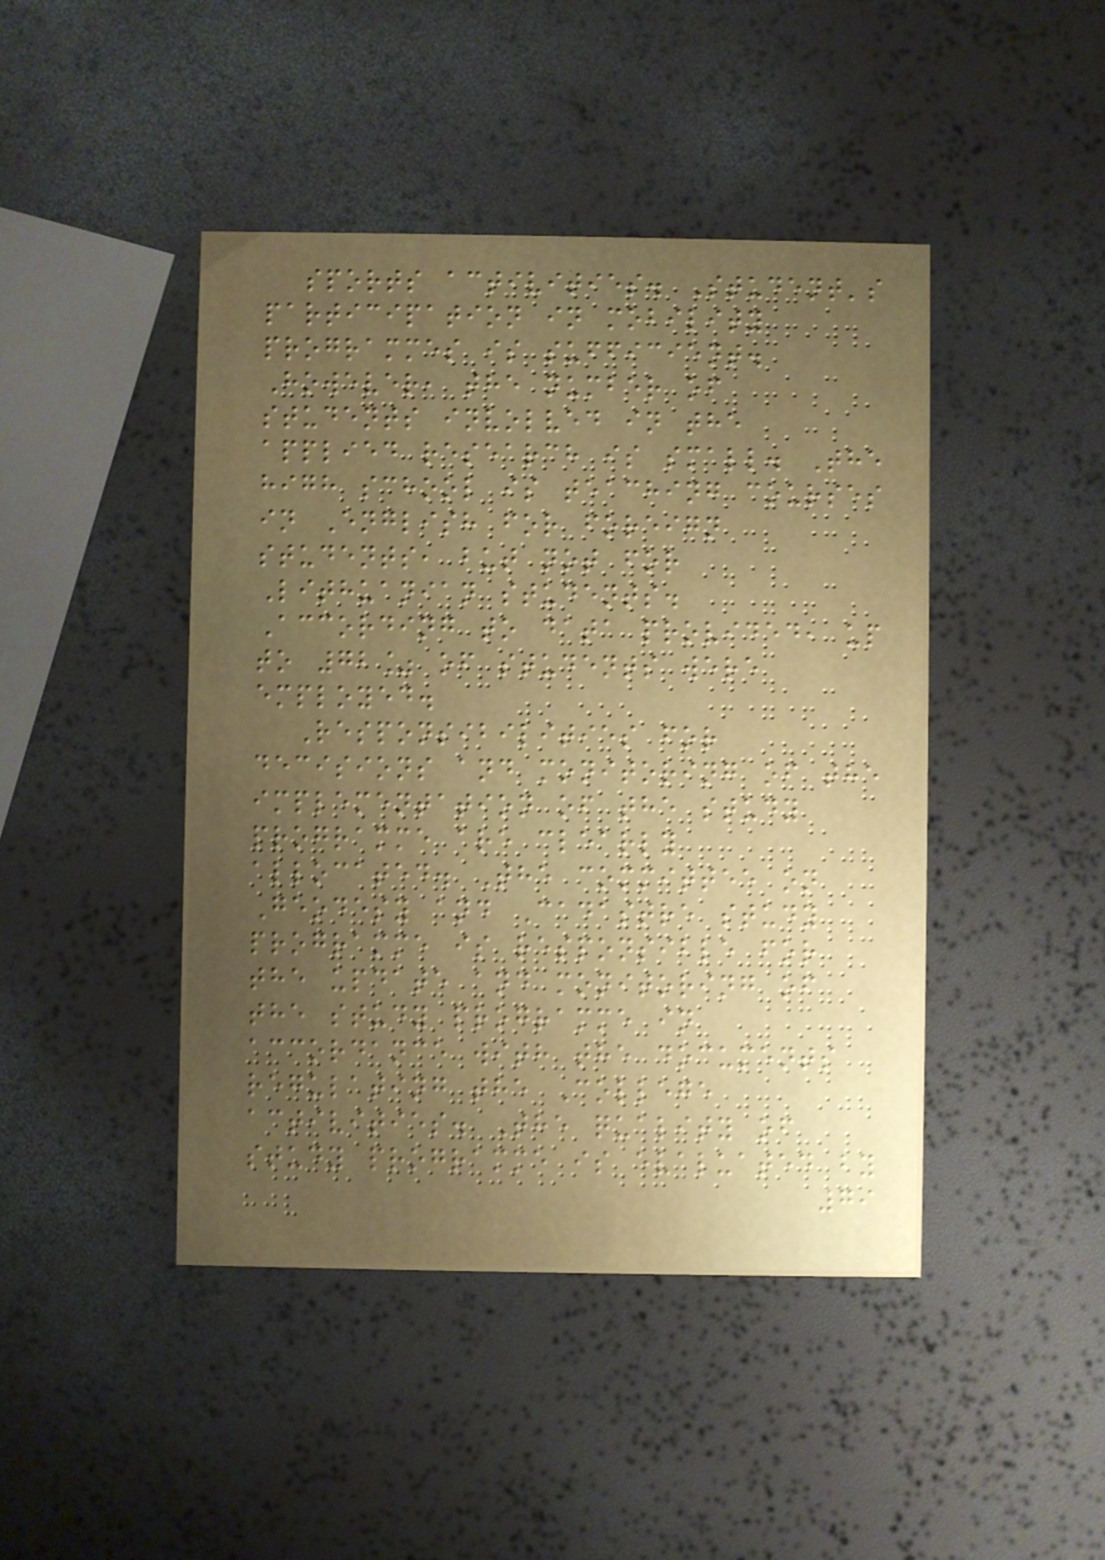sports activities. Student's
participation in mobility
programmes is sufficient.
However, the number of
students involved in the
applied research is small. The
high school is teaching courses
in English for foreign
students, but not for
Lithuanian students.
According to data provided, up
to 72% of students were
employed.
Responsibilities for
decisions and monitoring of the
implementation of the study
programme are clearly
allocated. The committee on
Geodesy and Cadastre study
programme is responsible for
the update and monitoring of
the study programme in
accordance with the documents
regulating the College
activities. The quality of
study programme is evaluated by
79
